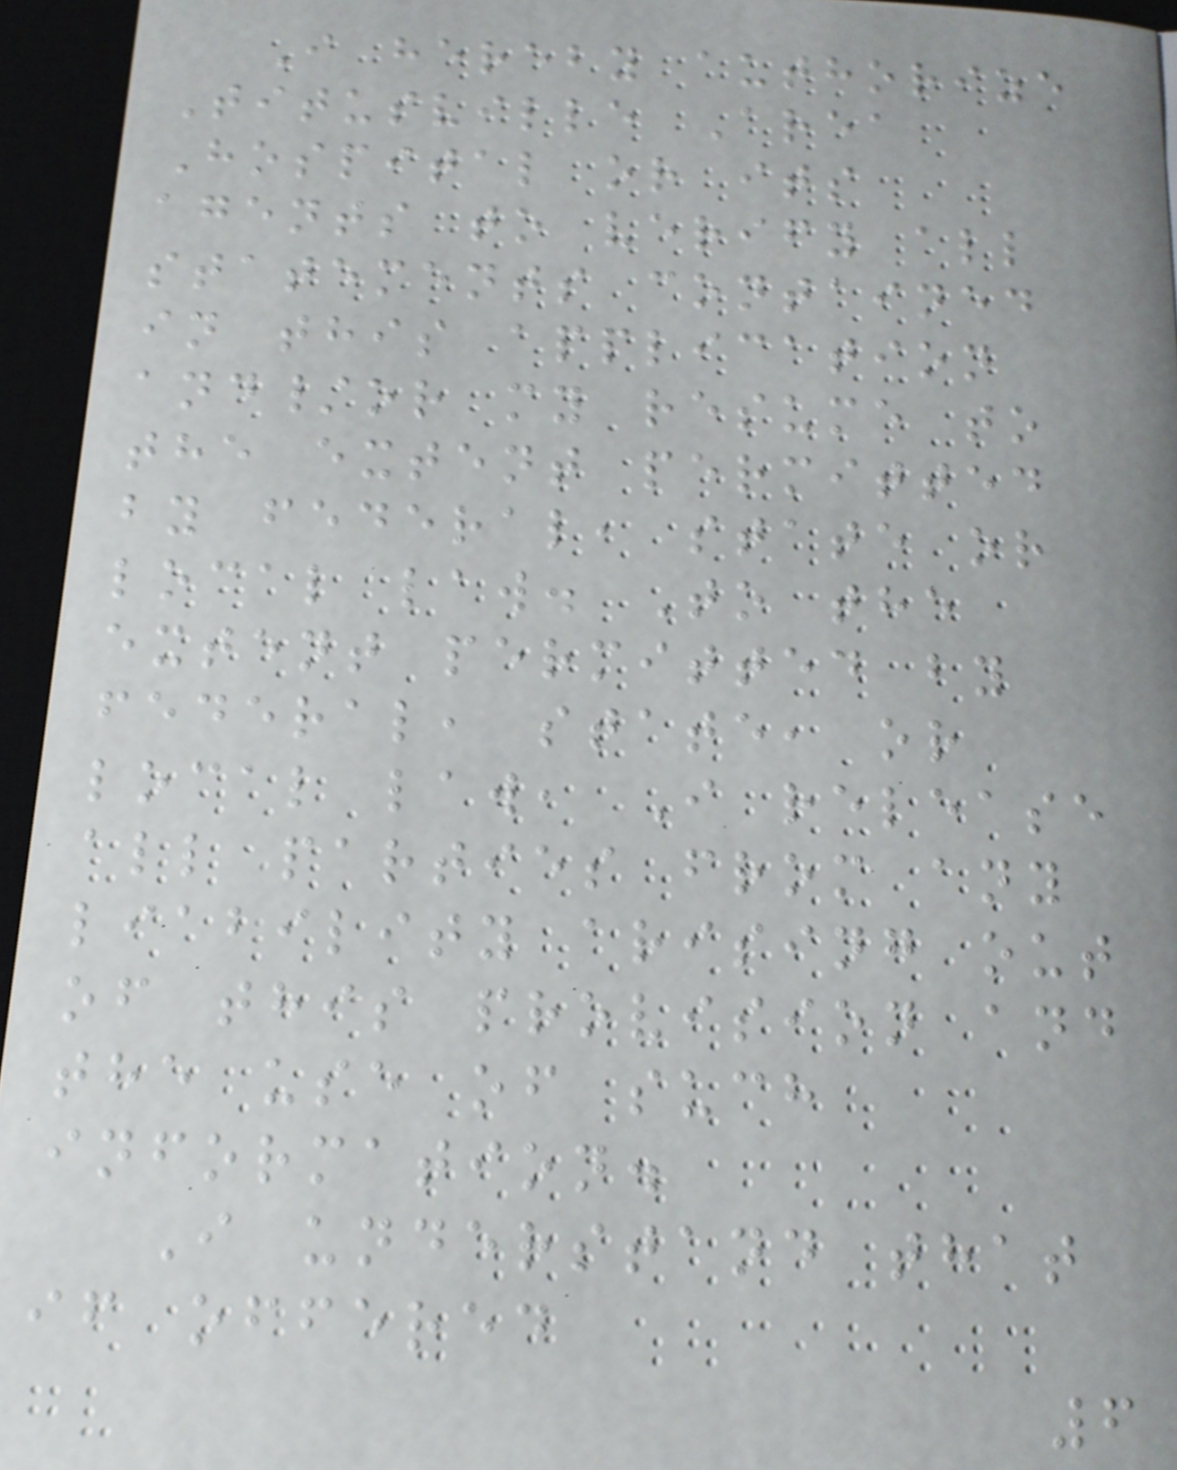I hereby authorize
Titusville Area
Hospital or its
agents to verify all
statements contained
in this application
and/or my resume to
the extent permitted
by federal, state or
local law. To the
extent permitted by
federal, state, or
local law, I release
all parties from any
liability arising out
of this provision and
the use of such
information.
I understand that
if offered
6
